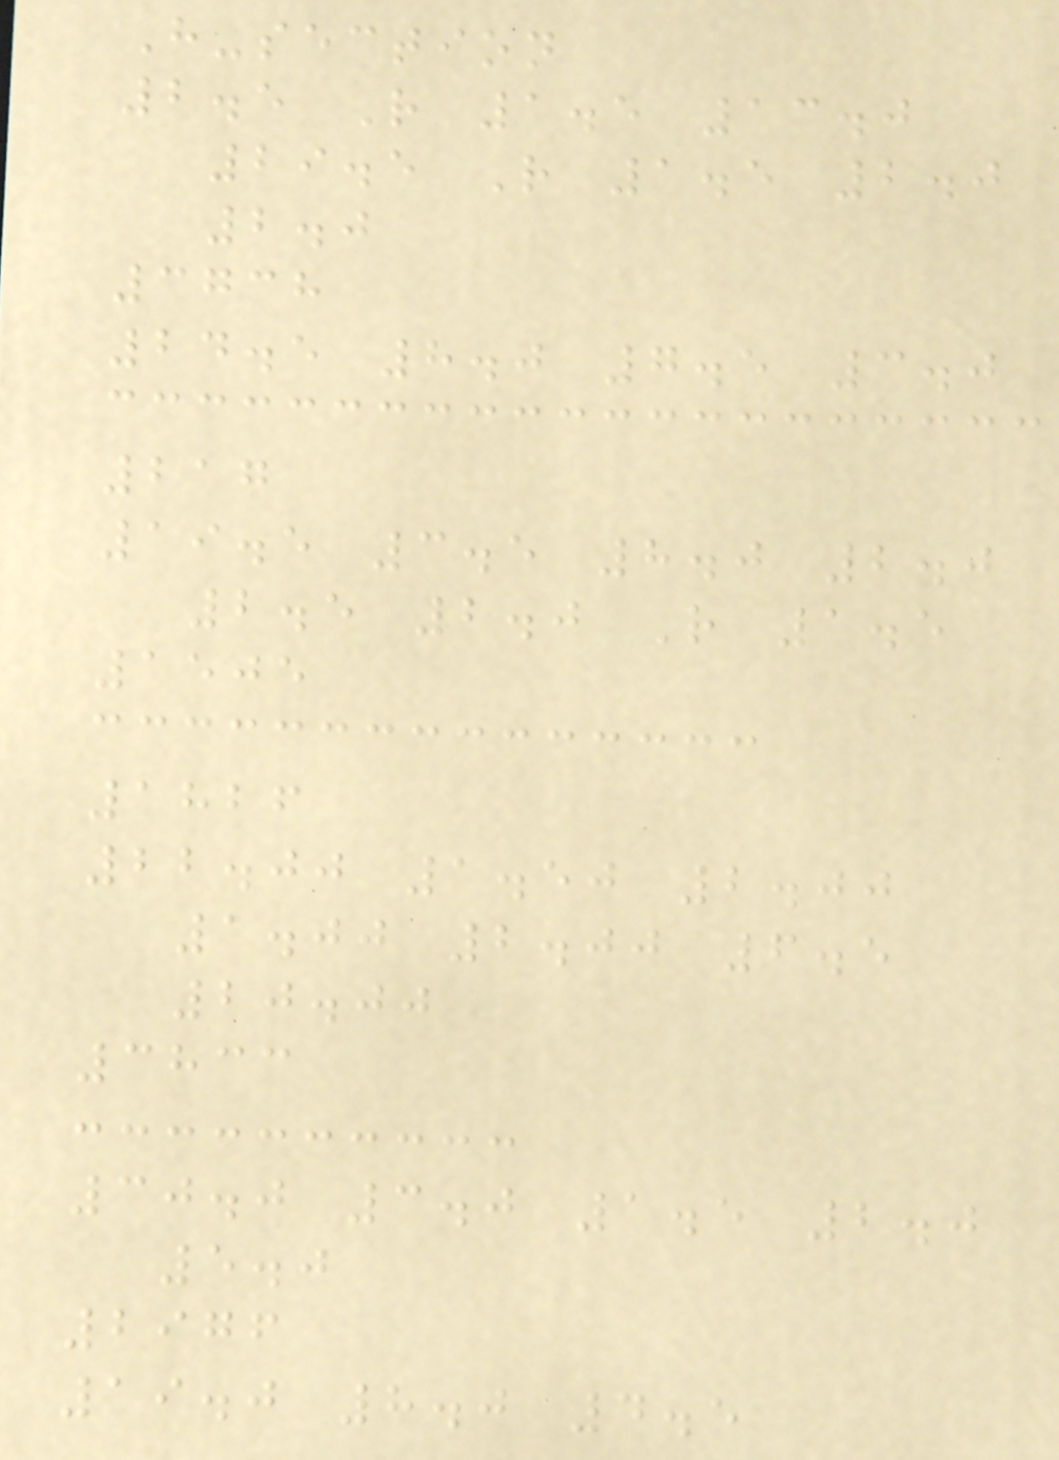H-section
2.5 R 1.5 13.0
29.5 R 1.5 2.0
2.0
3738
24.5 8.0 7.5 3.0
217
19.5 3.5 8.0 2.0
2.5 2.0 R 1.5
1505
1826
22.00 1.50 2.00
1.00 2.00 6.5
20.00
3833
30.0 3.0 1.5 2.0
5.0
2976
19.0 8.0 4.5
